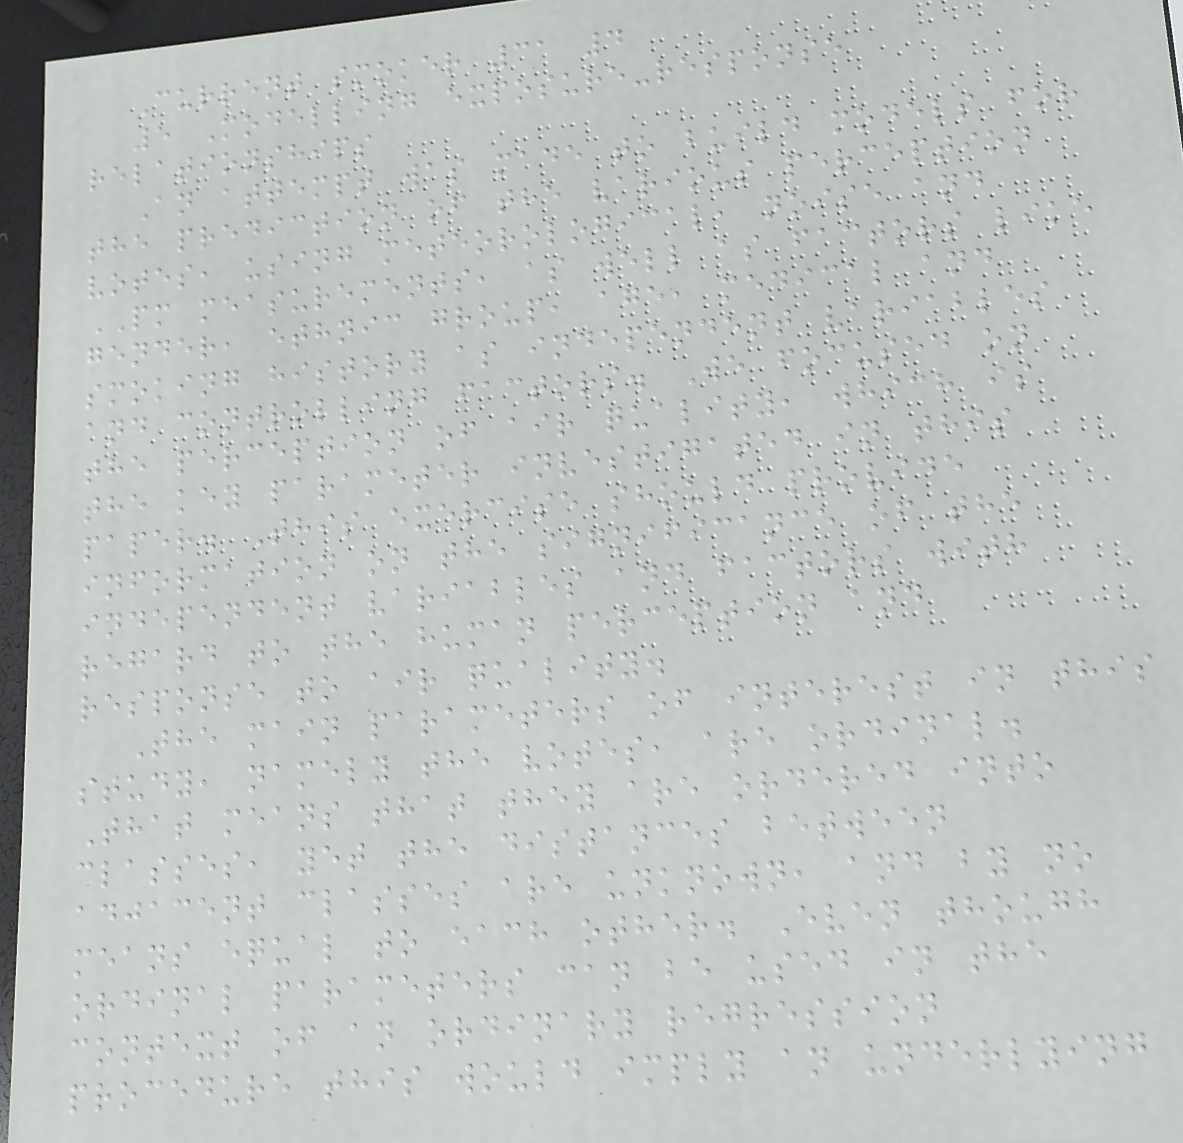Current smoker 31 4
5 Modelling exposure-response
relationships
An attempt was made to build models for
the prediction of the various perception
votes, using meteorological, noise and
PM measurements, as well as factors like
gender, ethnic group, age, medical and
smoking history as independent variables
and controlling factors. We focused on
the perception of air quality, which is
the key parameter investigated in this
paper. This exercise should provide
information on the significance of the
independent variables and factors with
regard to the human perception and
response to air quality.
The main parameters of interest in this
study, namely the votes, are ordinal.
That means that they are ordered into
classes, yet the distances between
adjacent classes are unknown, and by no
means equal to each other. Even though
ordinal parameters can be used in the
context of an ordinary regression
procedure this would imply an underlying
